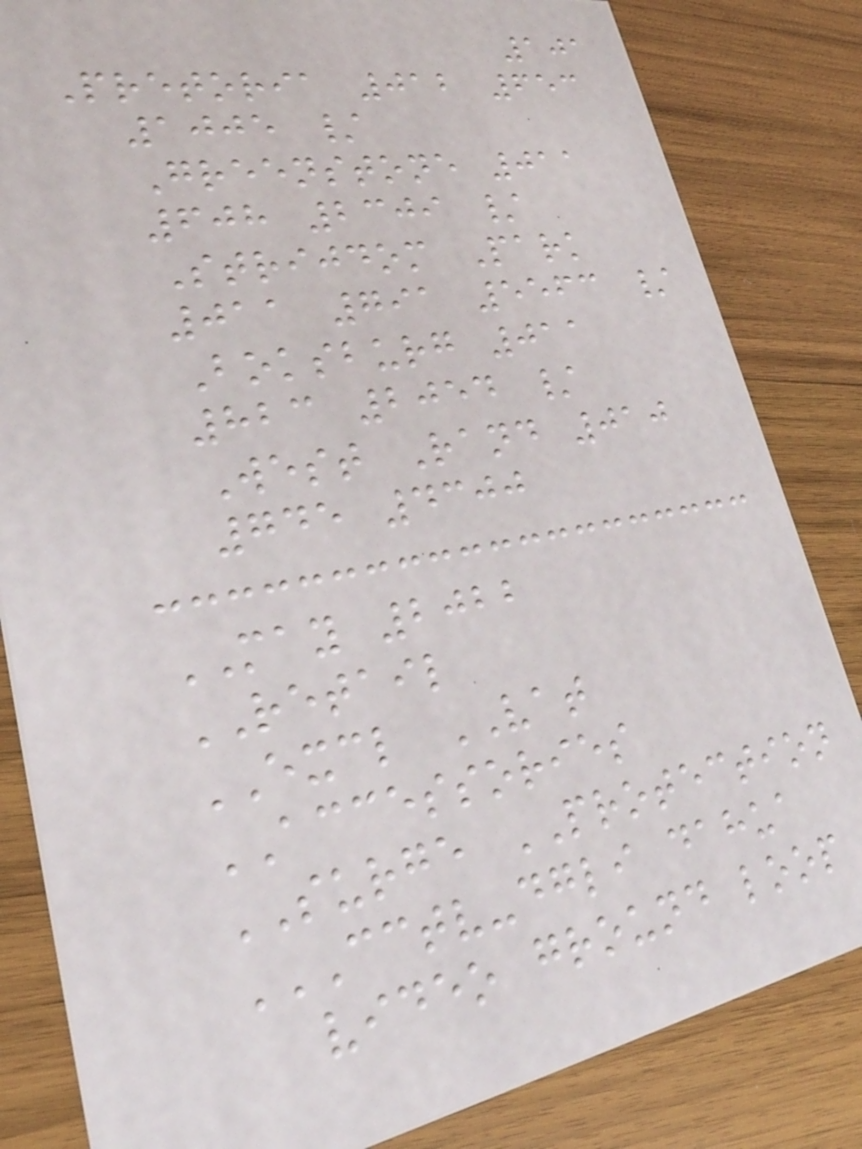101
Pretoria 012 653
1005 /
Greenstone 011
608 2309 /
Strijdom Park
011 791 5563 /
Boksburg 011
823 2054 /
West Rand 010
745 4300
MAY 2022
RETAIL
EXCL VAT
ACCESSORIES
SURGE PROTECTION
CCTV-DGLI DAHUA
VIDEO GROUND LOOP
